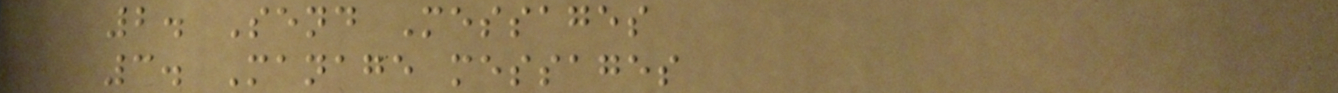2. Send Messages
3. Manage messages
